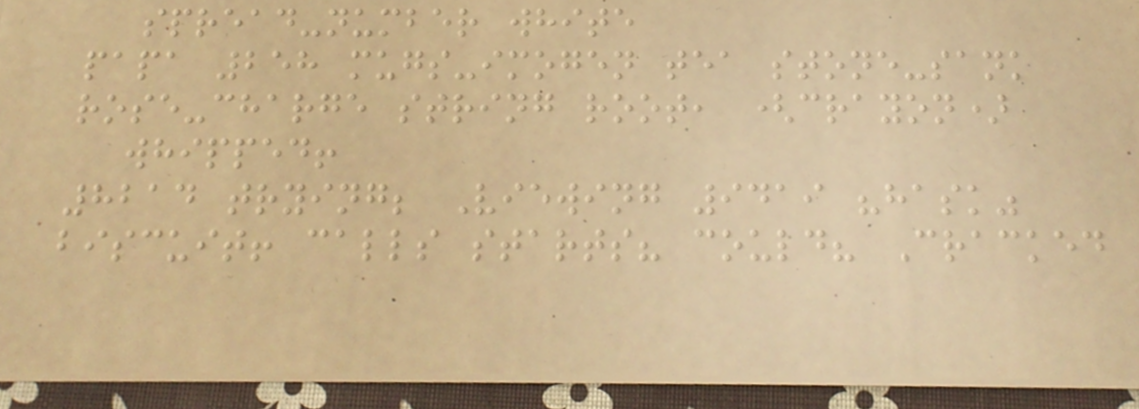spread-number white
papa 258 mugs-imogen tea stone-sank
rose-charge string root, (crayon)
whipped!
8214 trying; Viewing 9419 "hask"
biscuit! calls starts? could? Cracked
